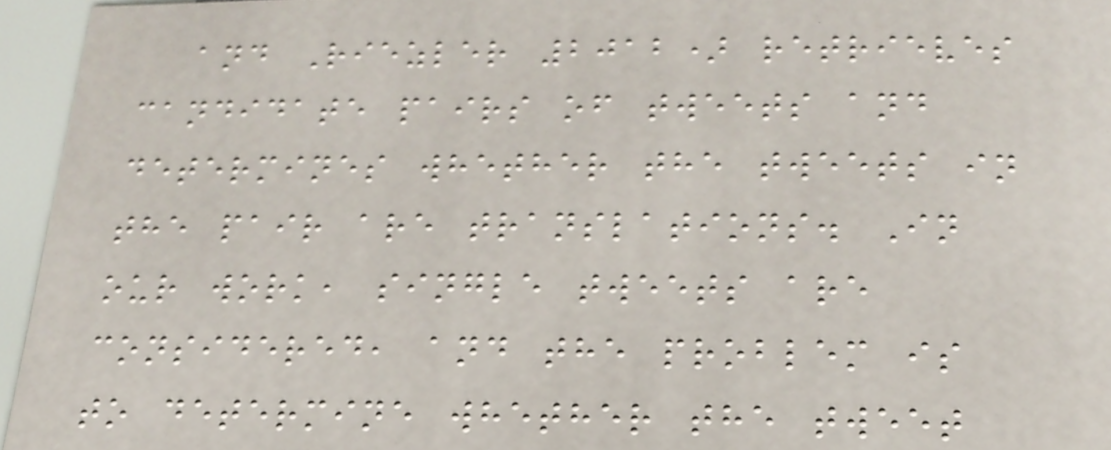and Riezler 2012) retrieves
candidate pairs of tweets and
determines whether the tweets in
the pair are translations. In
our work, single tweets are
considered, and the problem is
to determine whether the tweet
